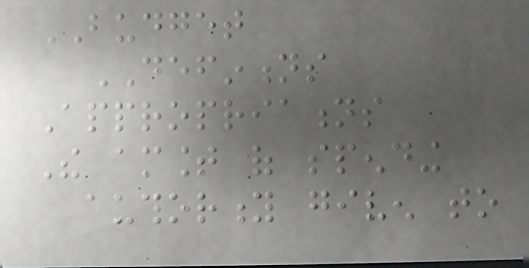BUDGET
DEFINTIONS
Appropriations
The amount of spending
authority given to
